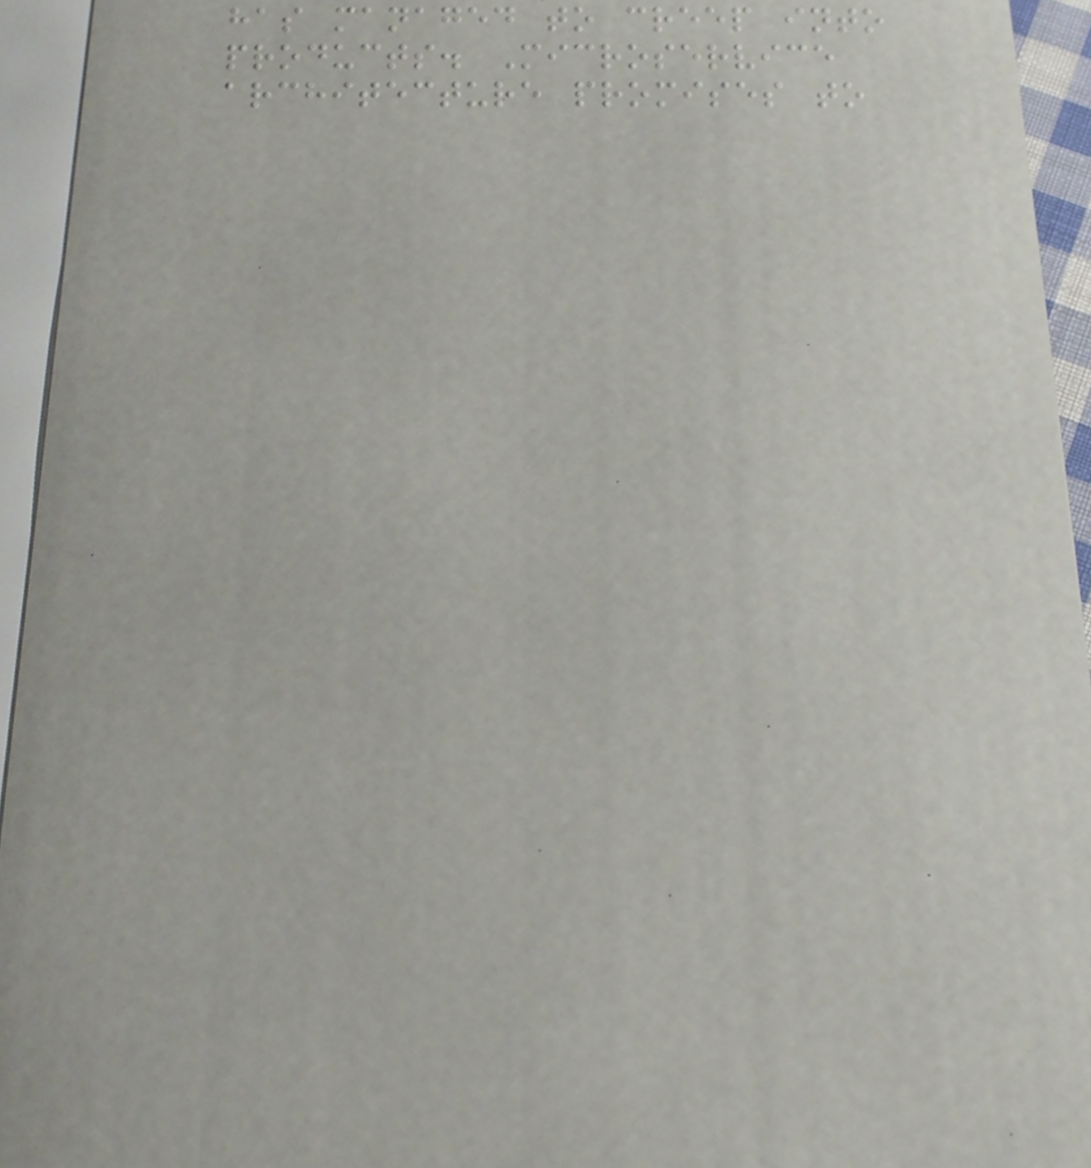has managed to creep into
products. Microservice
architecture promises to
